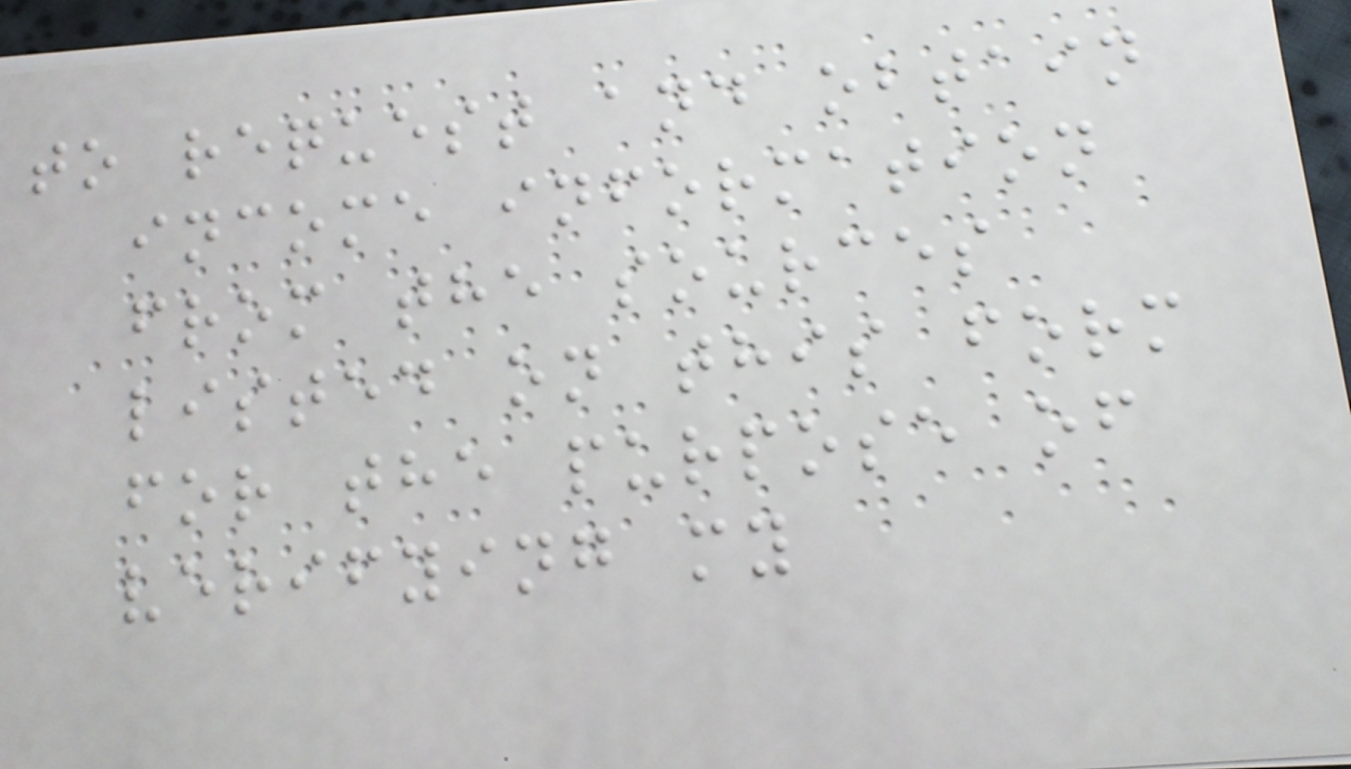to request and obtain
income information
from the sources
listed on this form
for the purpose of
verifying my
